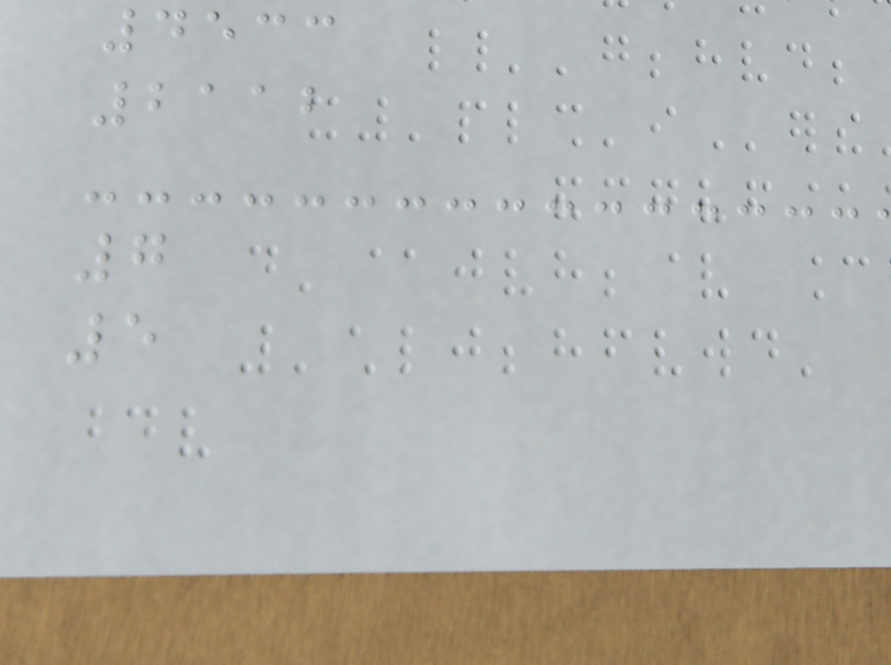4533
2112
7
5
